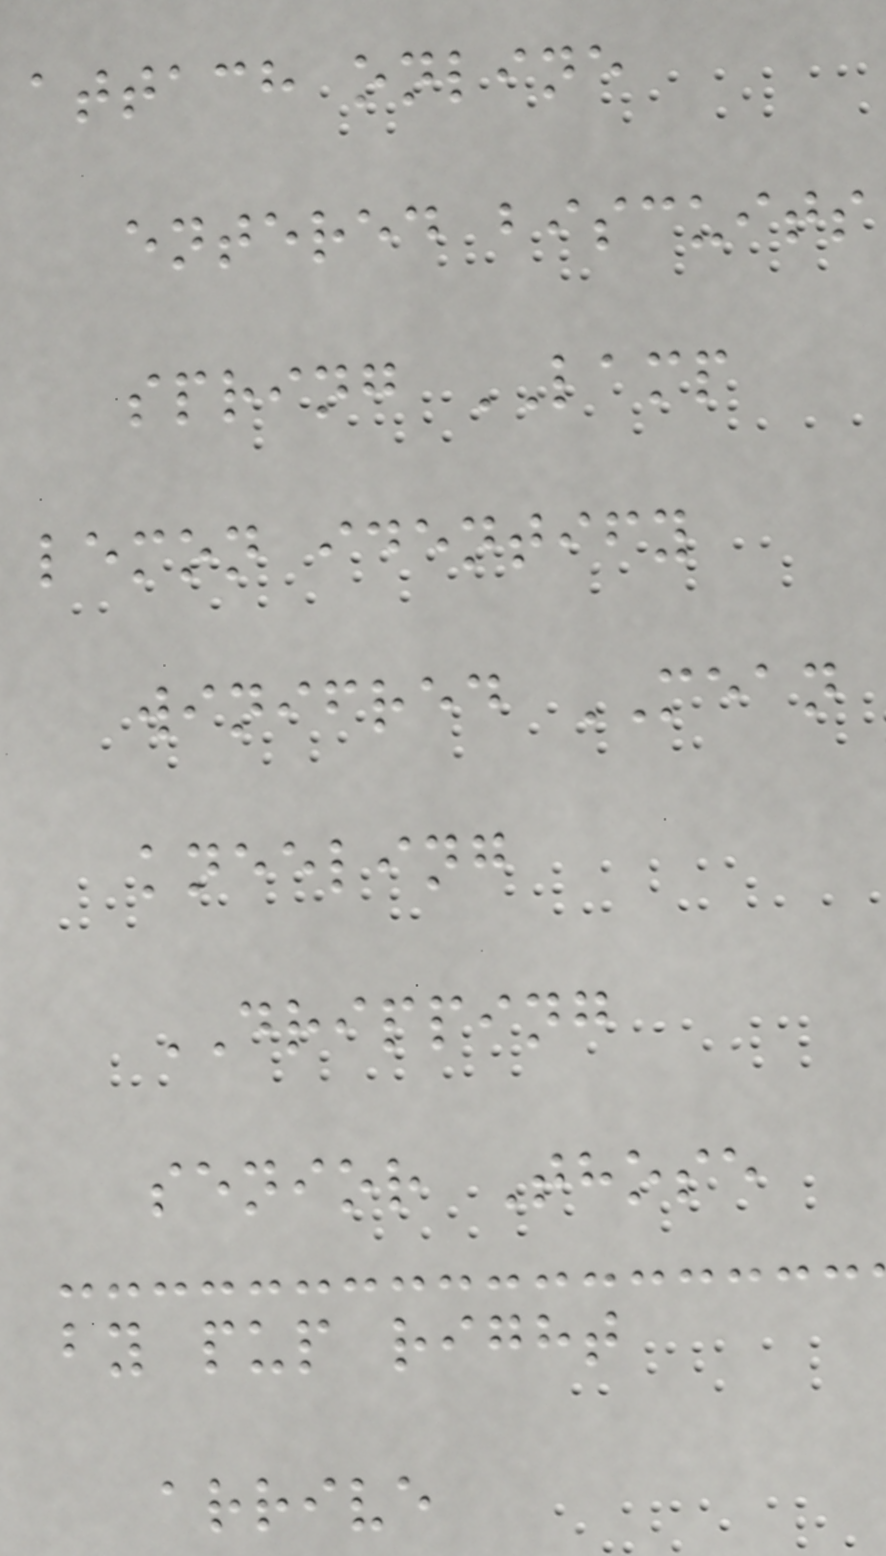attach online
entered biscuits
spring LAMP
lemon identify
winifred MEAN
kneeling
DRIPPING
senior Those
by pup right
arrive
